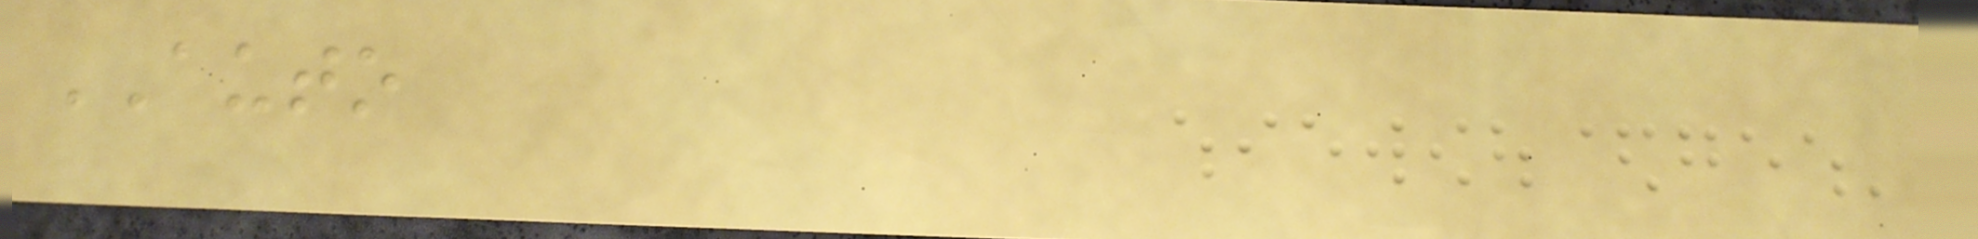AUTO
